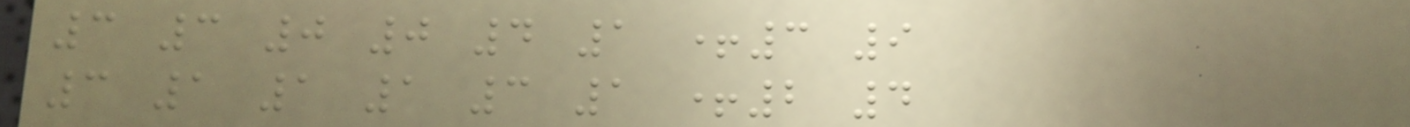3 3 0 0 4 1 +3 9
3 1 1 1 3 1 +2 4
